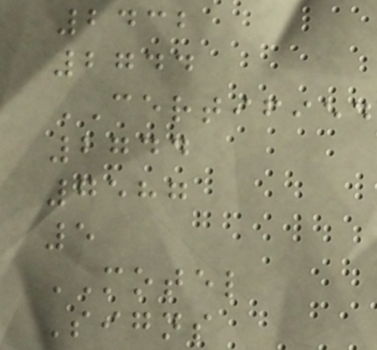2432
2744
CERTIFIED
2744
7587
5
MOTEL
Signs
